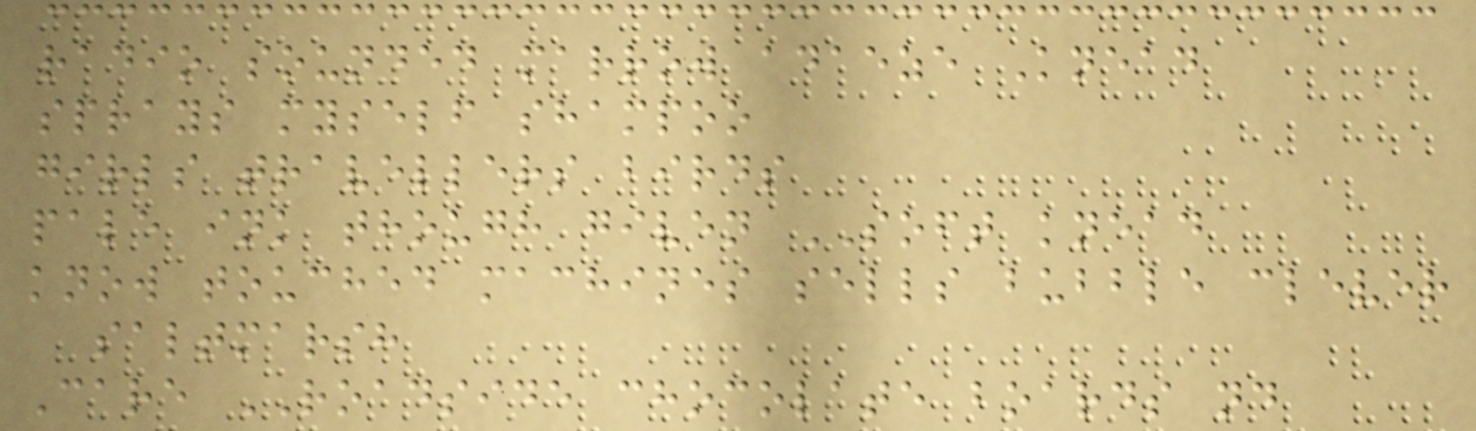radio sounded marrow adaeze Knead
sprays myself shampoo
girls travellers birds
pale ink though given SOFT knead
know touched machines sells bubble clever
saltmarsh
Care ROADSIDE chocolate boards nd
